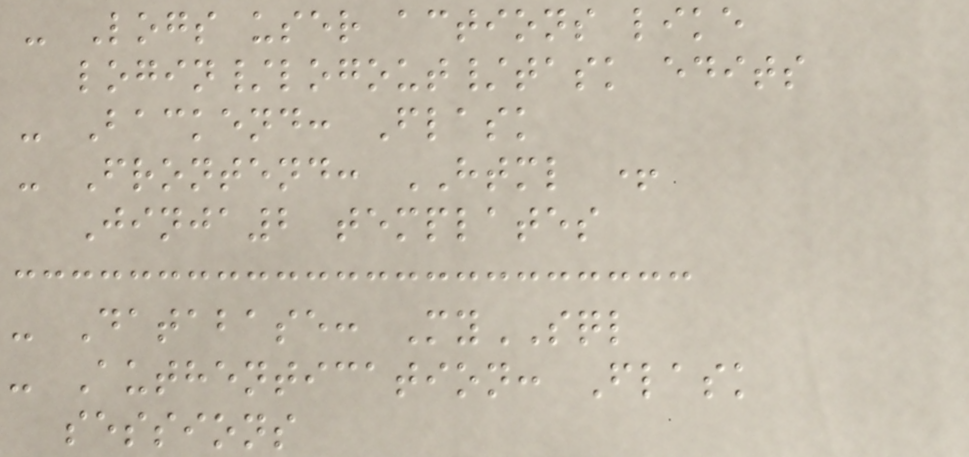- Logs user actions like
login/logout/task edits
- Backend: Flask
- Frontend: HTML +
Jinja2 templates
- Database: MySQL
- Authentication: Flask
sessions
